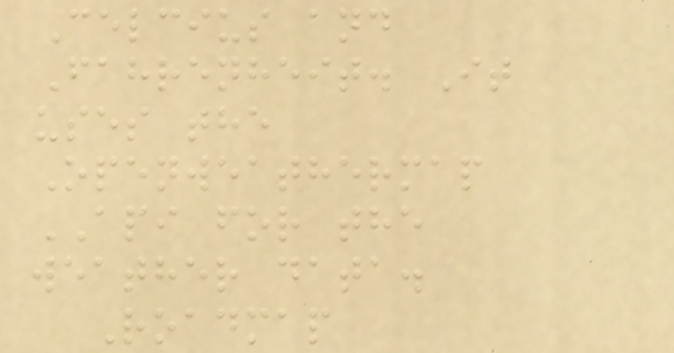Celcius and
Fahrenheit. It
uses the
Openweathermap
API for the
weather data.
Roadmap
